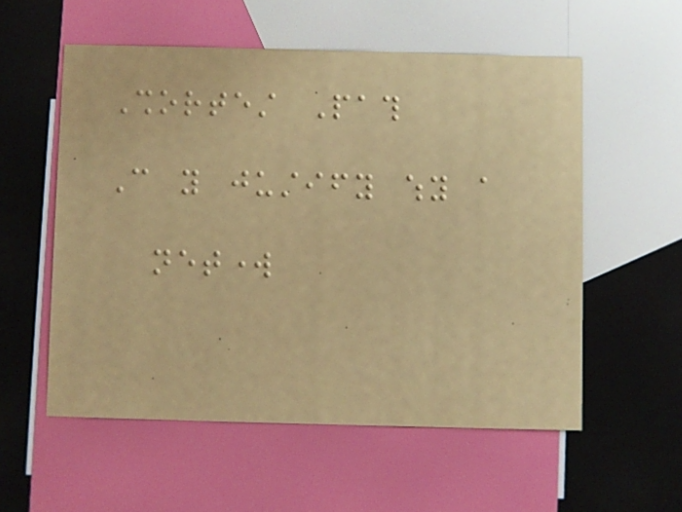Shortest Path
Can you justify why a
network
